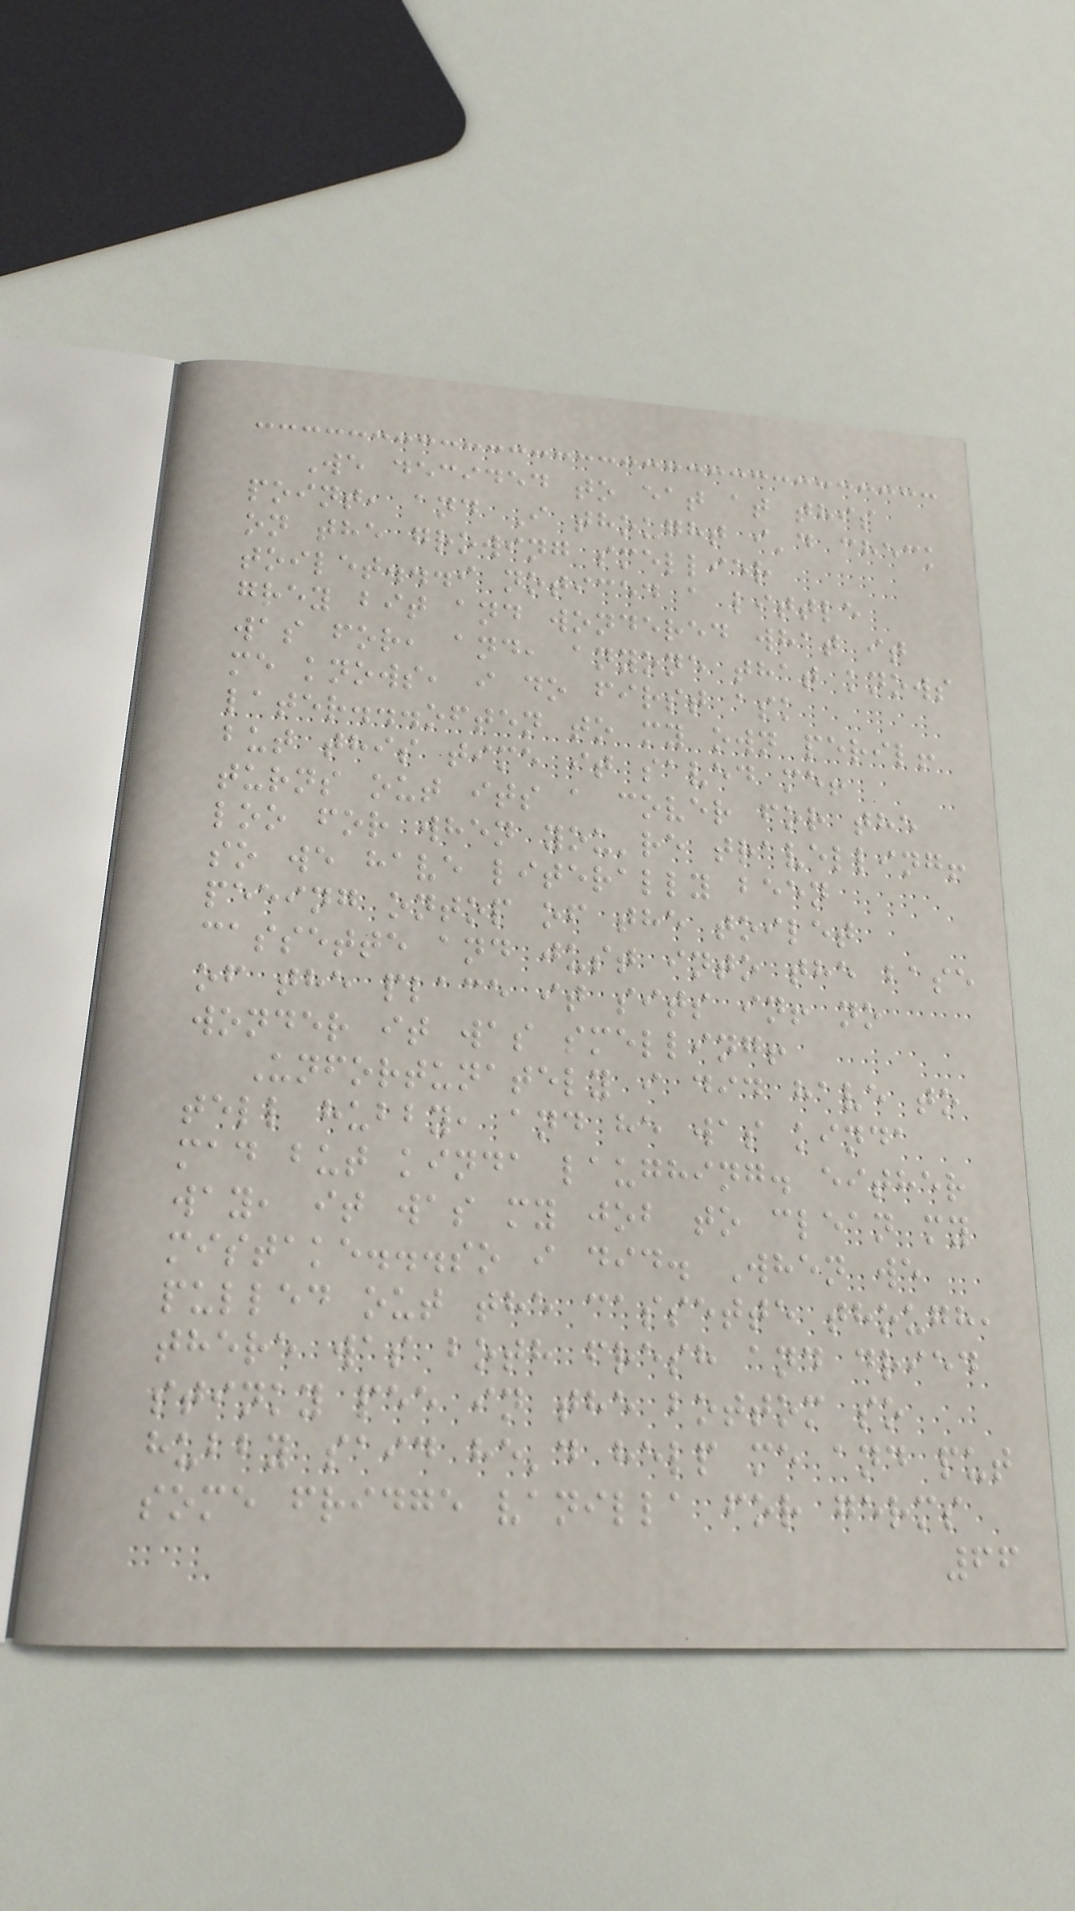We decided to eat at this
point, and I thought i'd check
on the growing smellier
toilet...i noticed a little
grey bit and wondered what it
was for, and, anyone that knows
me knows, i do first ask
later...often to my own peril!
but this time it saved me!
turns out its a cover for the
loo for when you're travelling!
so we have literally been
peeing ontop of the toilet
cassette and just into the base
of the place it sits in! no
wonder it was smelling!
Unfortunately i did have to
tell hubby, and he was kinda
mad but kinda laughing. either
way, it was my job to clean my
mistake...so i did. When we
pulled out the cassette though,
there was both fresh and dried
stinky pee in the bottom so
hubby said he'd help me and put
some fridge vanilla for germs
66
